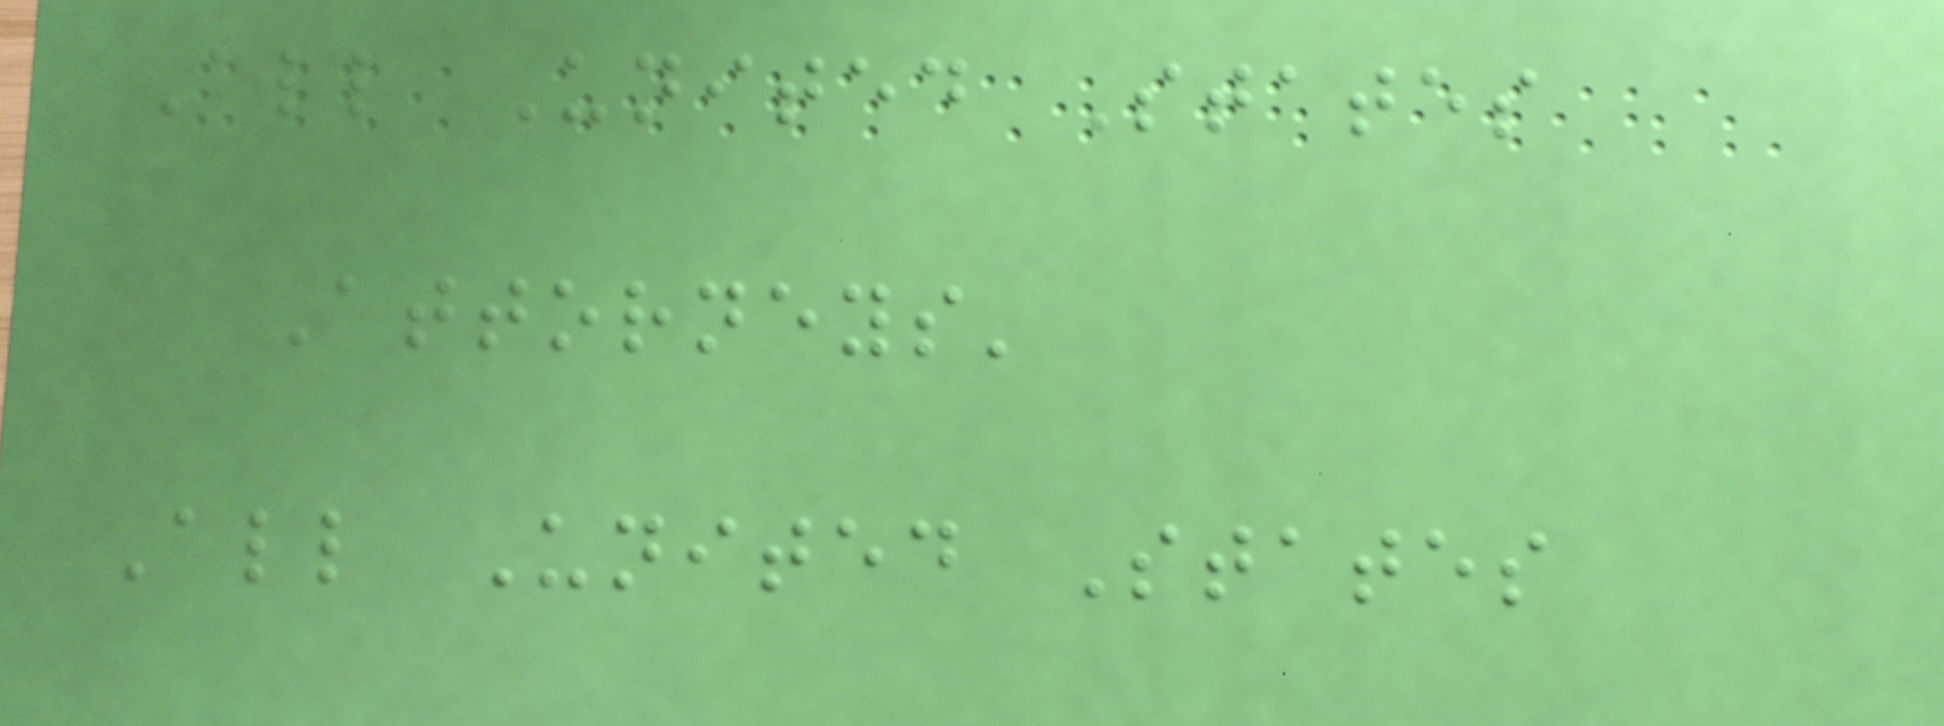All United States
Attorneys'
All United States
